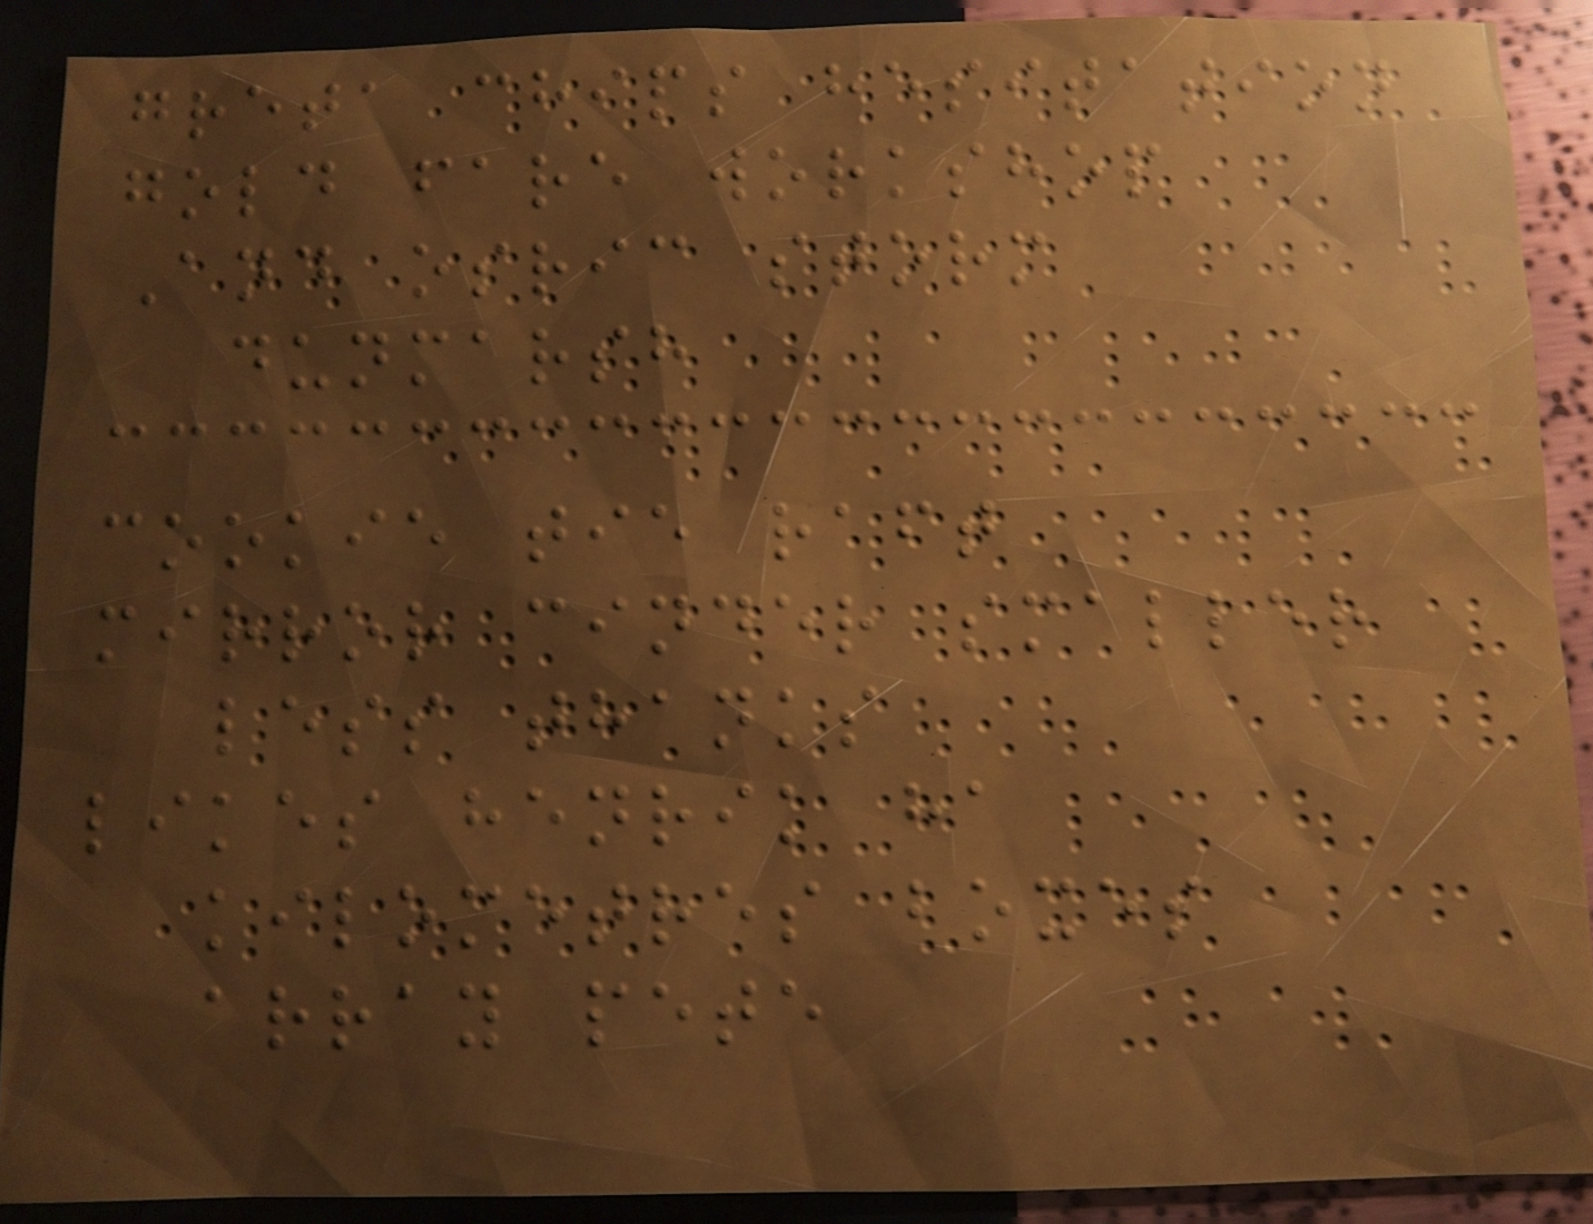greta chips hesitation
gold fare workshop
And osric storm
dunmarsh
cookie tie raft
mirror cinder smaller
less thanks
likes henrik ha
kilometres boxes
array pete
